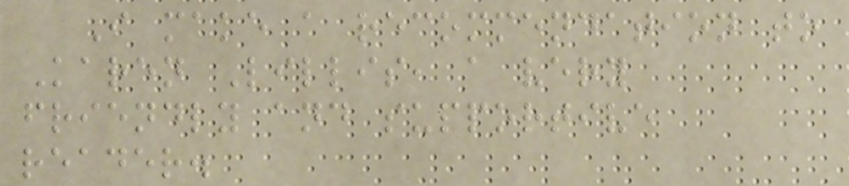I make a recommendation to
Karen Lillis, a very
friendly and supportive
reader.
